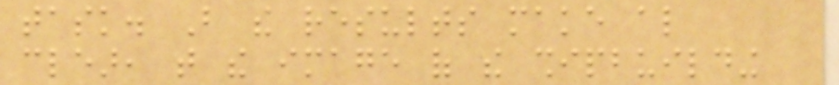task. But the results make also
clear, that the image of the shipbuilding
